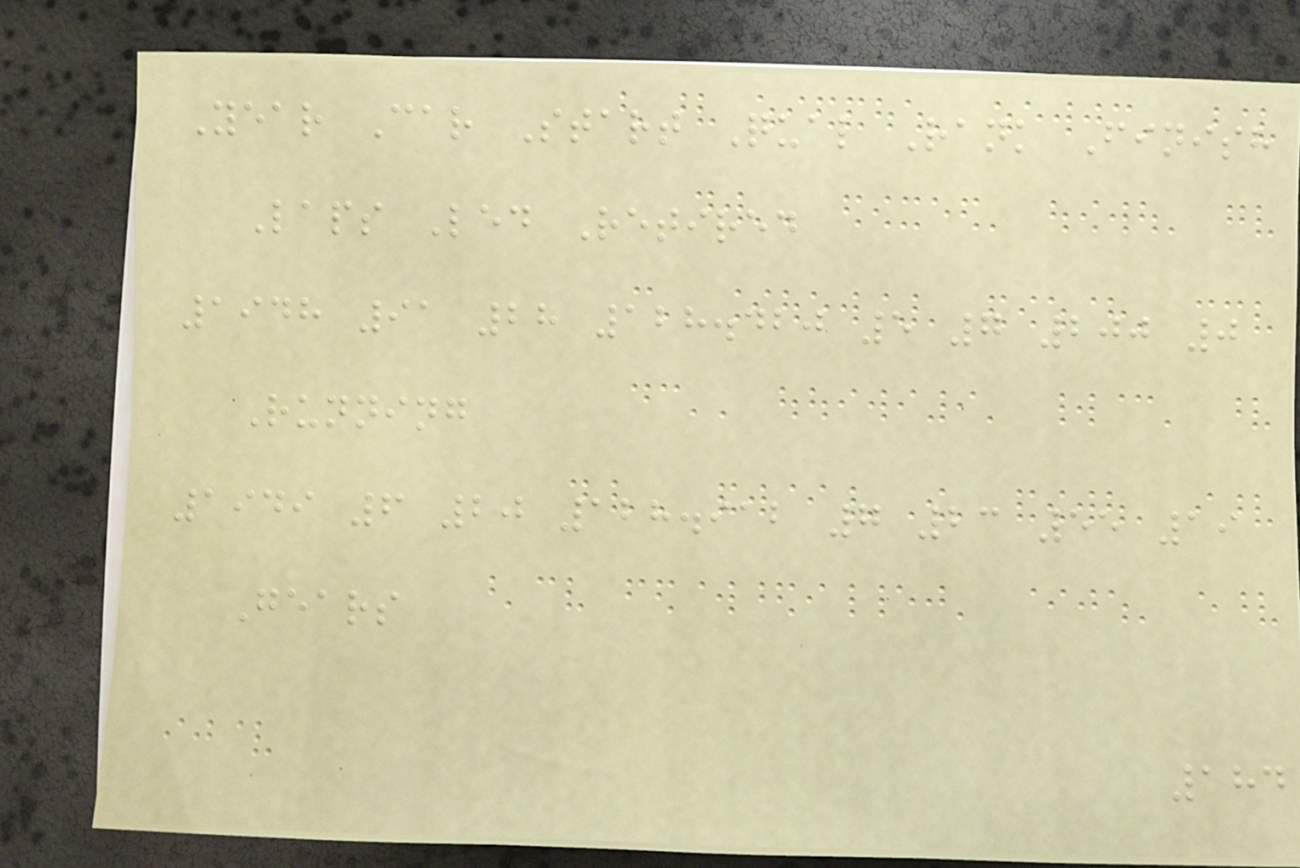Year Car Start Qual Rank Finish
Laps Led Retired
1948 91 28 128.420 5 7 200 0
Running
1949 6 20 128.912 7 23 55 19
Gears
184
